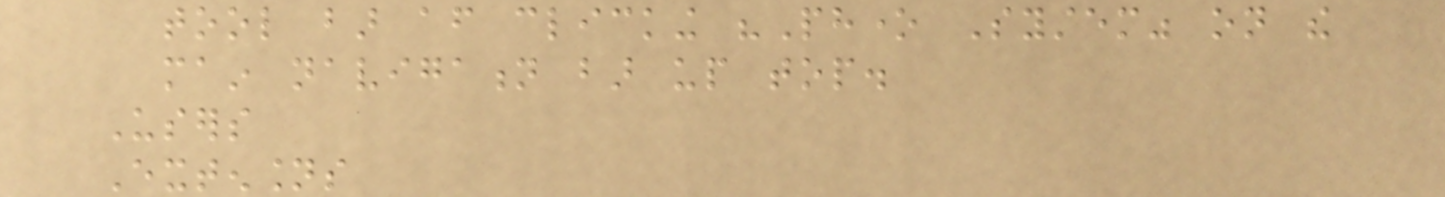tool bar after clicking "Phone System" on the
main navigation bar up top.
Users
Extensions
